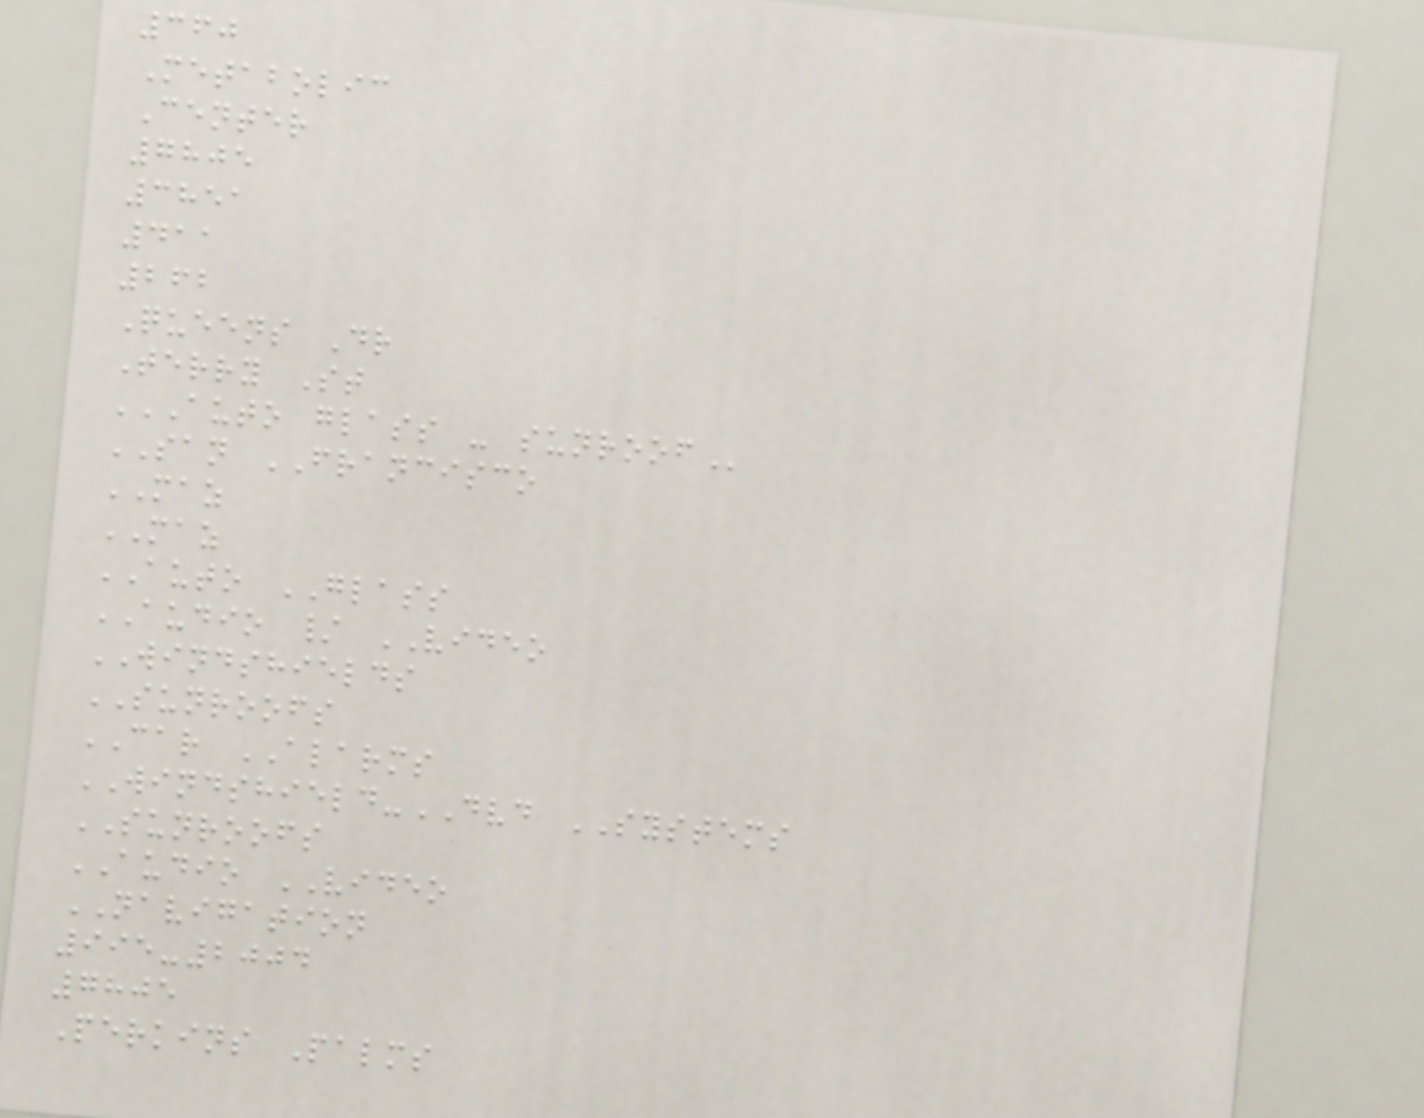360
Metabolic
Center
7805
3851
411
262
Queens Dr
Terry St
AUTO GLASS - SUNROOF
SAN FRANCISCO
MAZ
MAZ
AUTO GLASS
AUDIO / VIDEO
WINDSHIELDS
SUNROOFS
CAR ALARMS
WINDSHIELD-DVD SYSTEMS
SUNROOFS
AUDIO VIDEO
NAVIGATION
995-2004
7805
Perkins Palms
